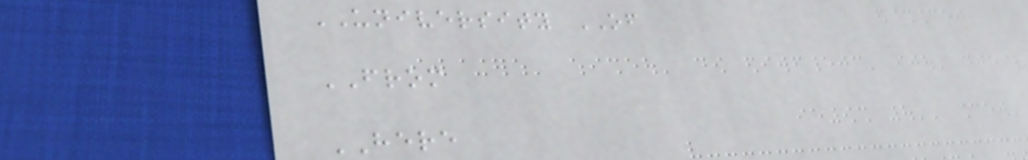UNIVERSITY OF
FROM
HERE
